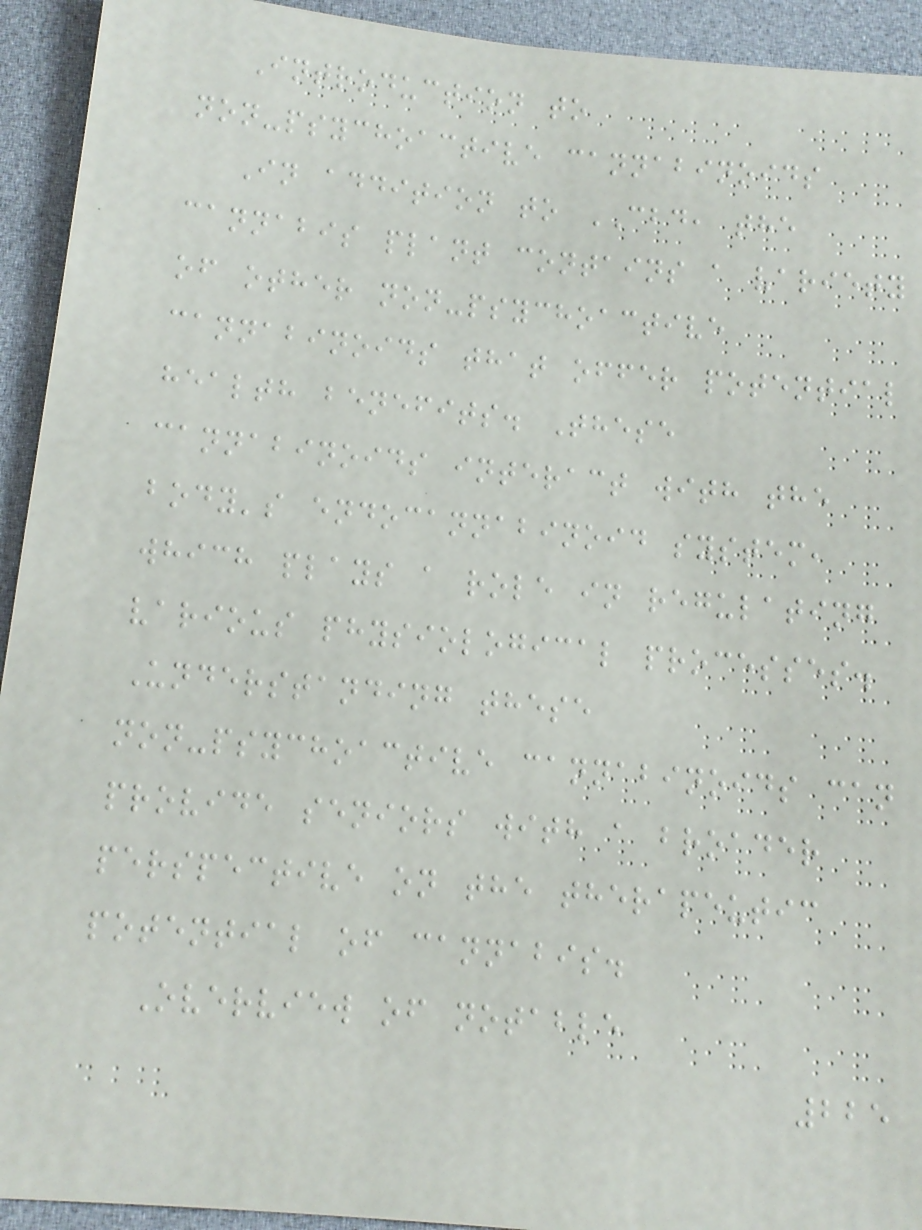Introduction to
non-psychoactive cannabinoids
In addition to CBD, the
cannabis plant contains a variety
of other non-psychoactive
cannabinoids that offer potential
health benefits. These
cannabinoids interact with the
body's endocannabinoid system,
which plays a role in regulating
various physiological processes.
Understanding these
non-psychoactive cannabinoids can
provide seniors with a broader
perspective on the therapeutic
potential of cannabis.
Overview of notable
225
